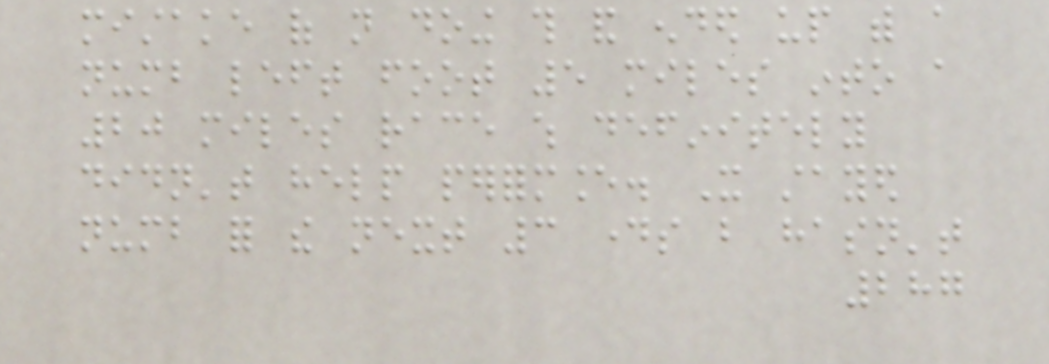mistake of not doing this and ended up with a
numb left foot 5 miles into a
20 miles race which definitely
didn't help performance. It stayed
numb for the next 3 days but hasn't
287
